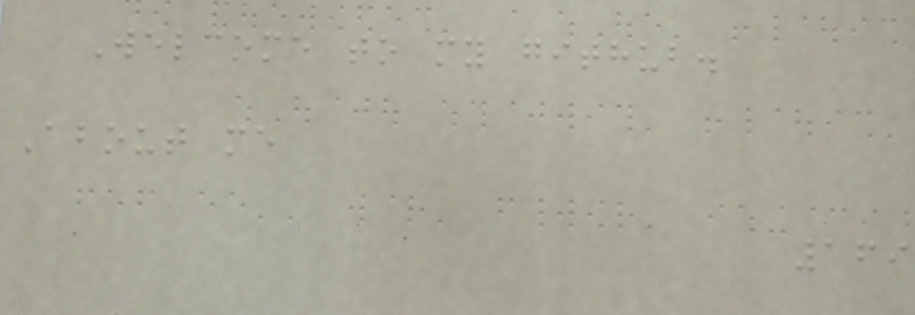Welcome to my github.
About me
169
